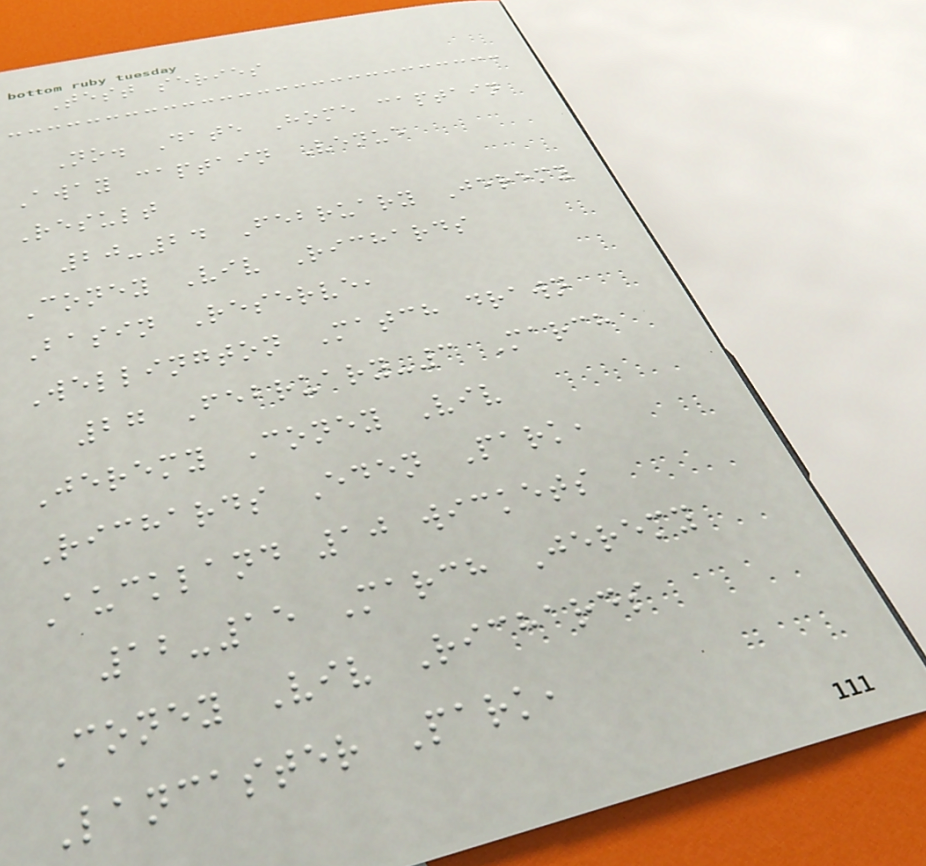Test series
No. Date Home captain
Away captain Venue
Result
20-24 February Jeremy
Coney Viv Richards
Basin Reserve,
Wellington Match drawn
27 February-3 March
Jeremy Coney Viv
Richards Eden Park,
Auckland 10 wickets
12-15 March Jeremy
Coney Viv Richards
Lancaster Park,
